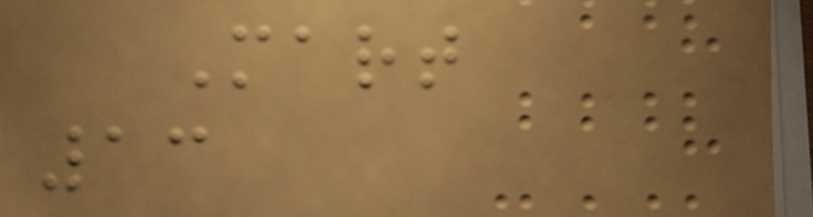Mart
13
